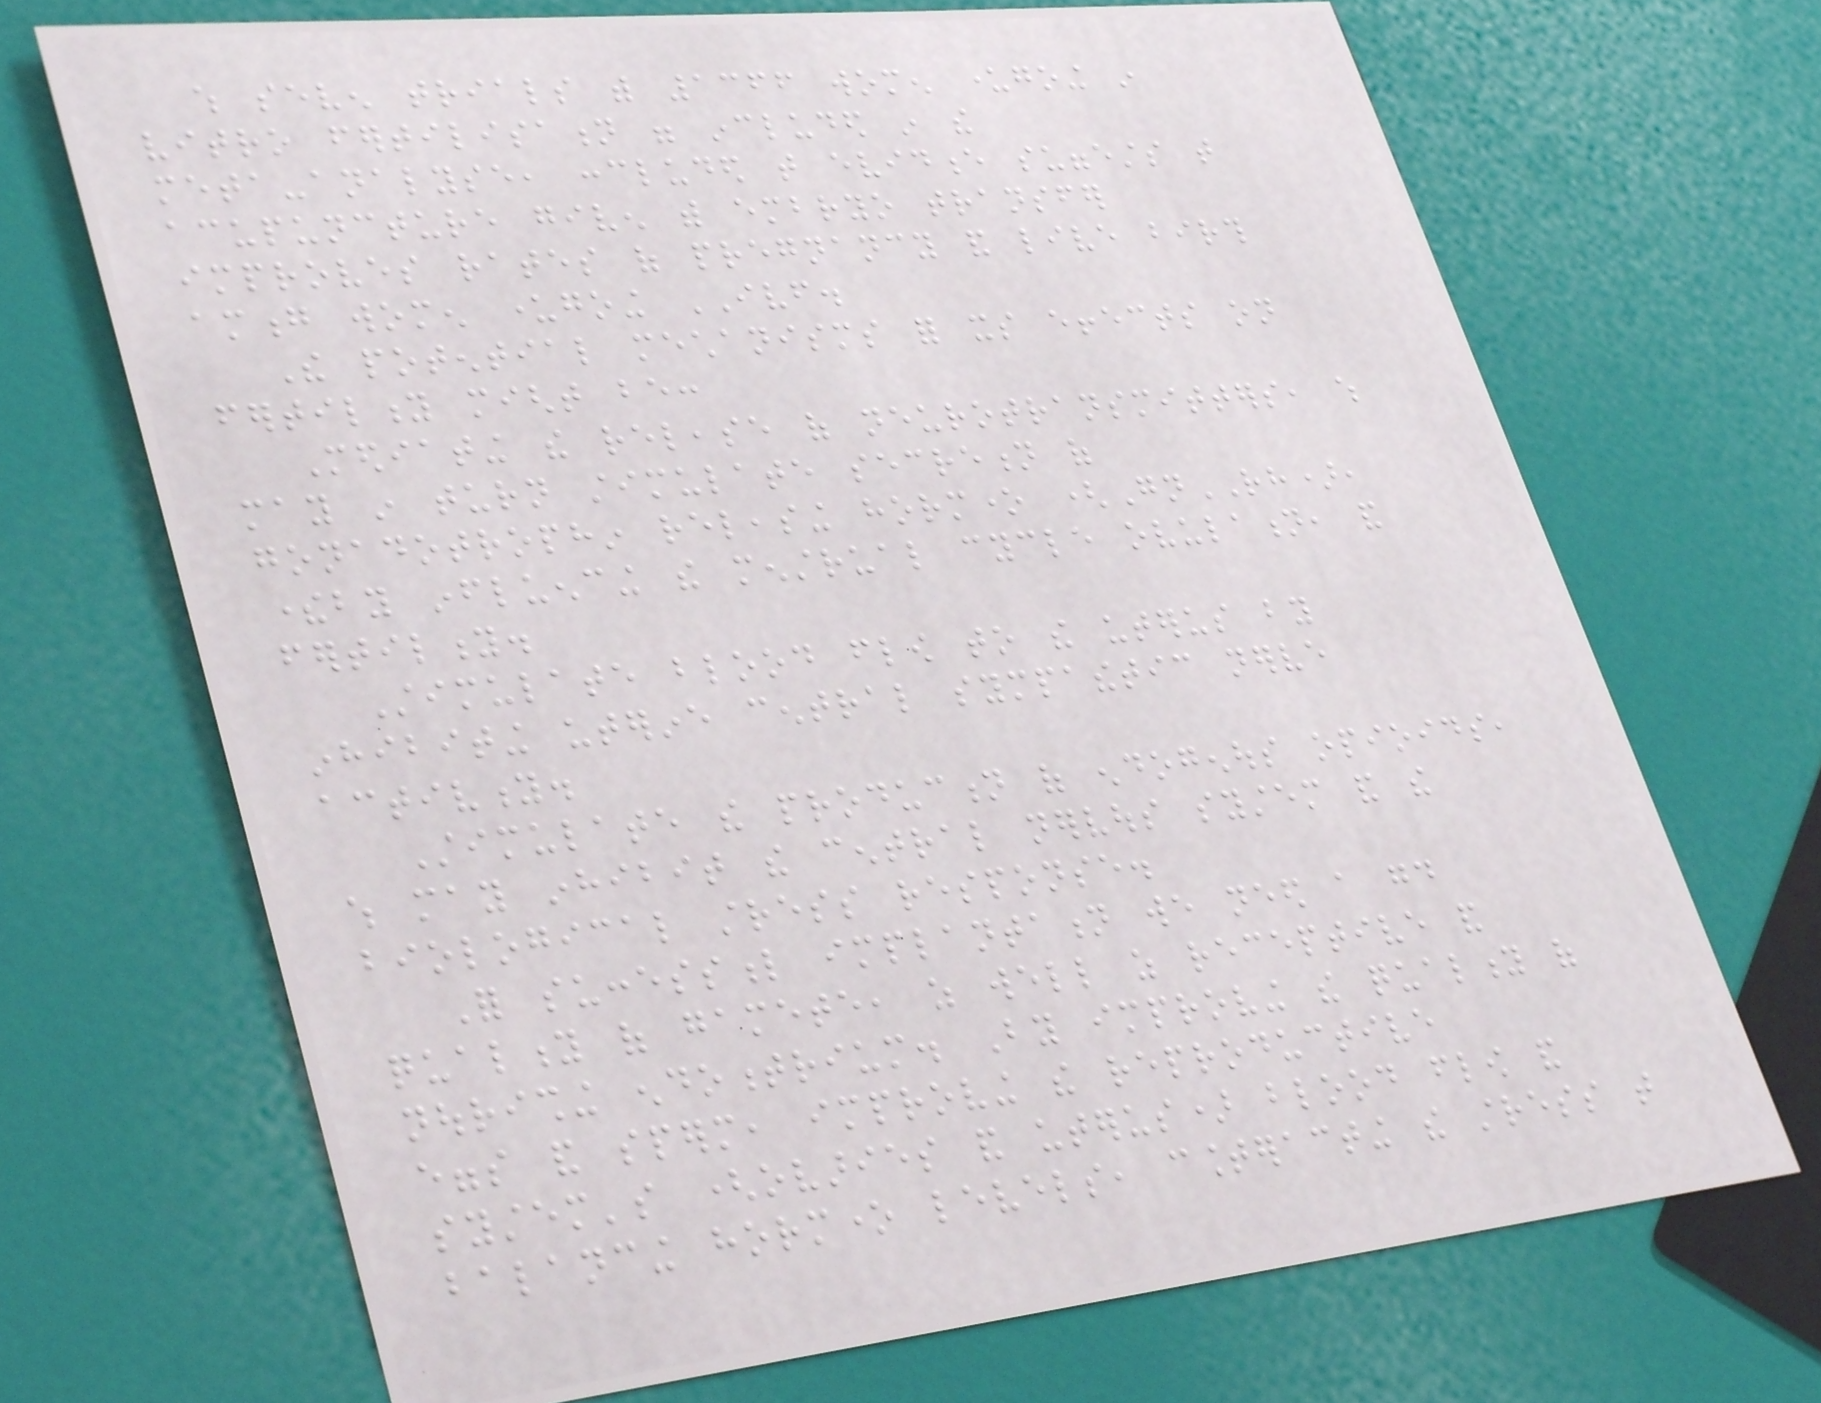which seven trials with 1366 women undergoing in
vitro fertilisation were included in the
meta-analyse, concluded that evidence suggests that
acupuncture given with embryo transfer
improves rates of pregnancy and live birth
among women undergoing IVF.
The potential mechanisms for its effects on
fertility might be:
Mediating the release of neurotransmitters, which
may in turn stimulate secretion of
gonadotrophin releasing hormone (GnRH),
thereby influencing the menstrual cycle ovulation, and
fertility.
Stimulate blood flow to the uterus by
inhibiting uterine central sympathetic nerve
activity.
Stimulate the production of endogenous opioids,
which may inhibit the central nervous system and the
biological stress response.
For successful implantation we need a good
quality of gamete, as well as receptive and
nourishing endomentrium. By improving the quality of
eggs and sperm, improving the reproductive
system's (ovaries and uterus) blood flow and
balancing hormone levels, counteracting the stress that
